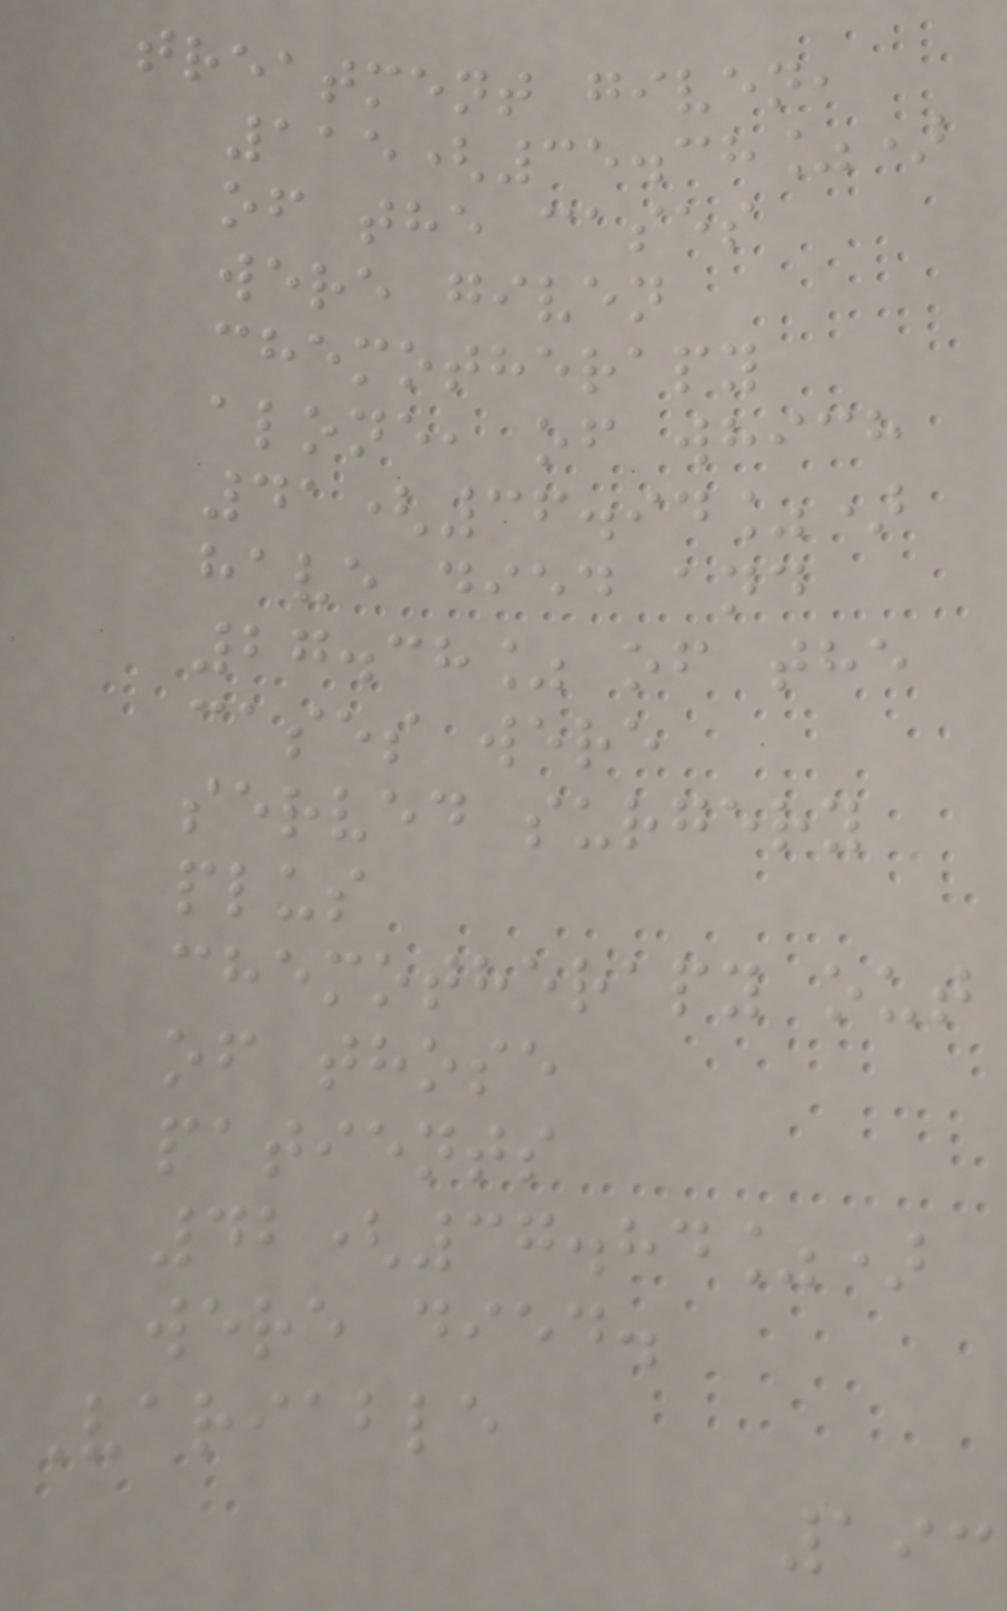treatment given,
115(35.38%)
of the cases
were given
chemotherapy
alone, of which
41(36.94%)
have died and
27.38% of the
cases were
served surgery
plus
chemotherapy out
of those
patients
42(37.84%)
were died.
Variable
193
